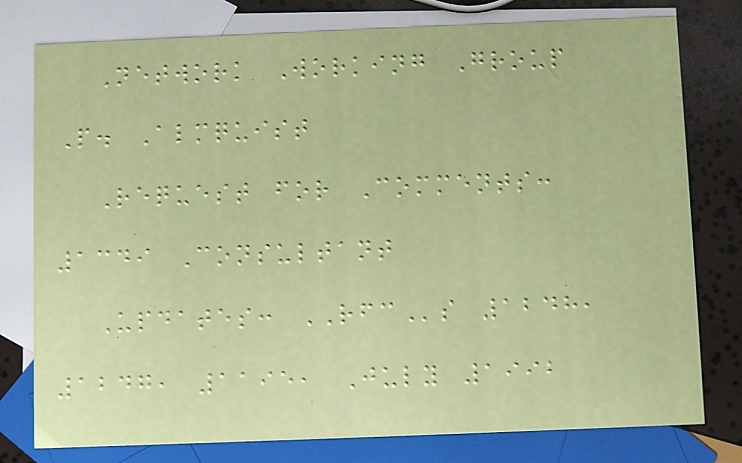Network Working Group
P. Almquist
Request for Comments:
1349 Consultant
Updates: RFCs 1248,
1247, 1195, July 1992
